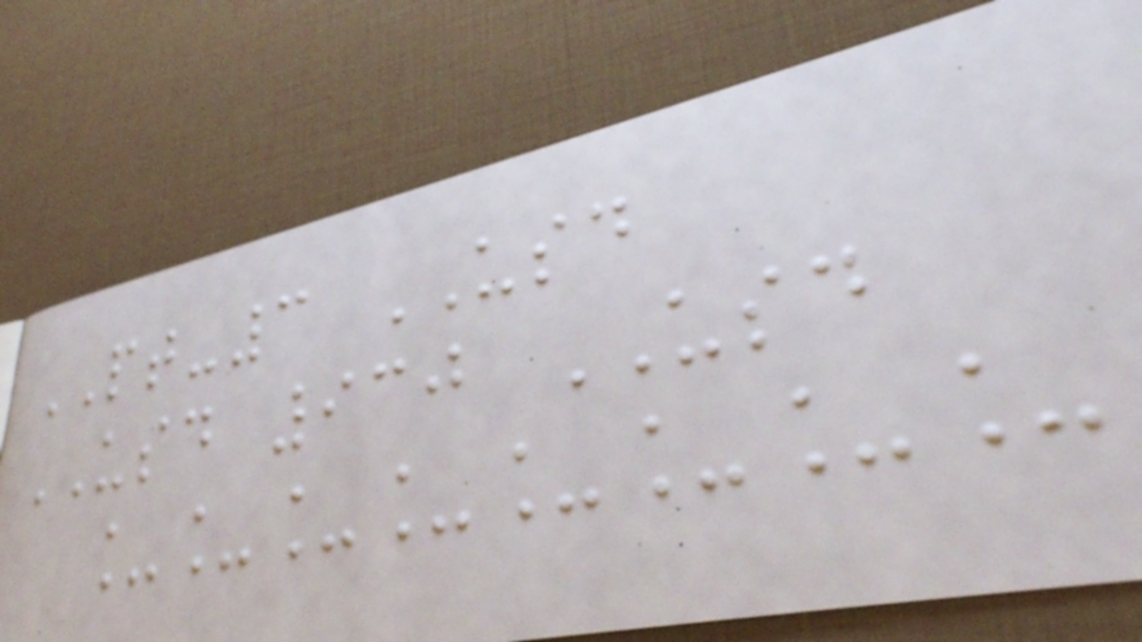PT-3 USD
USD 930 USD
________
